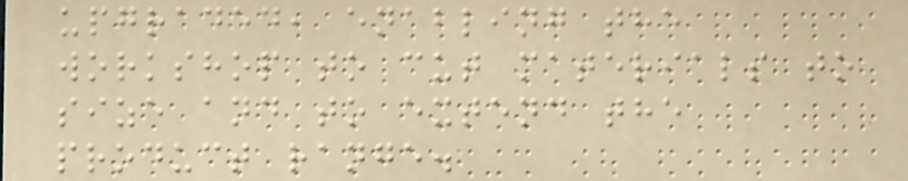upgraded, enabling the
workshop to cut materials to
size and to extend the
product range.
